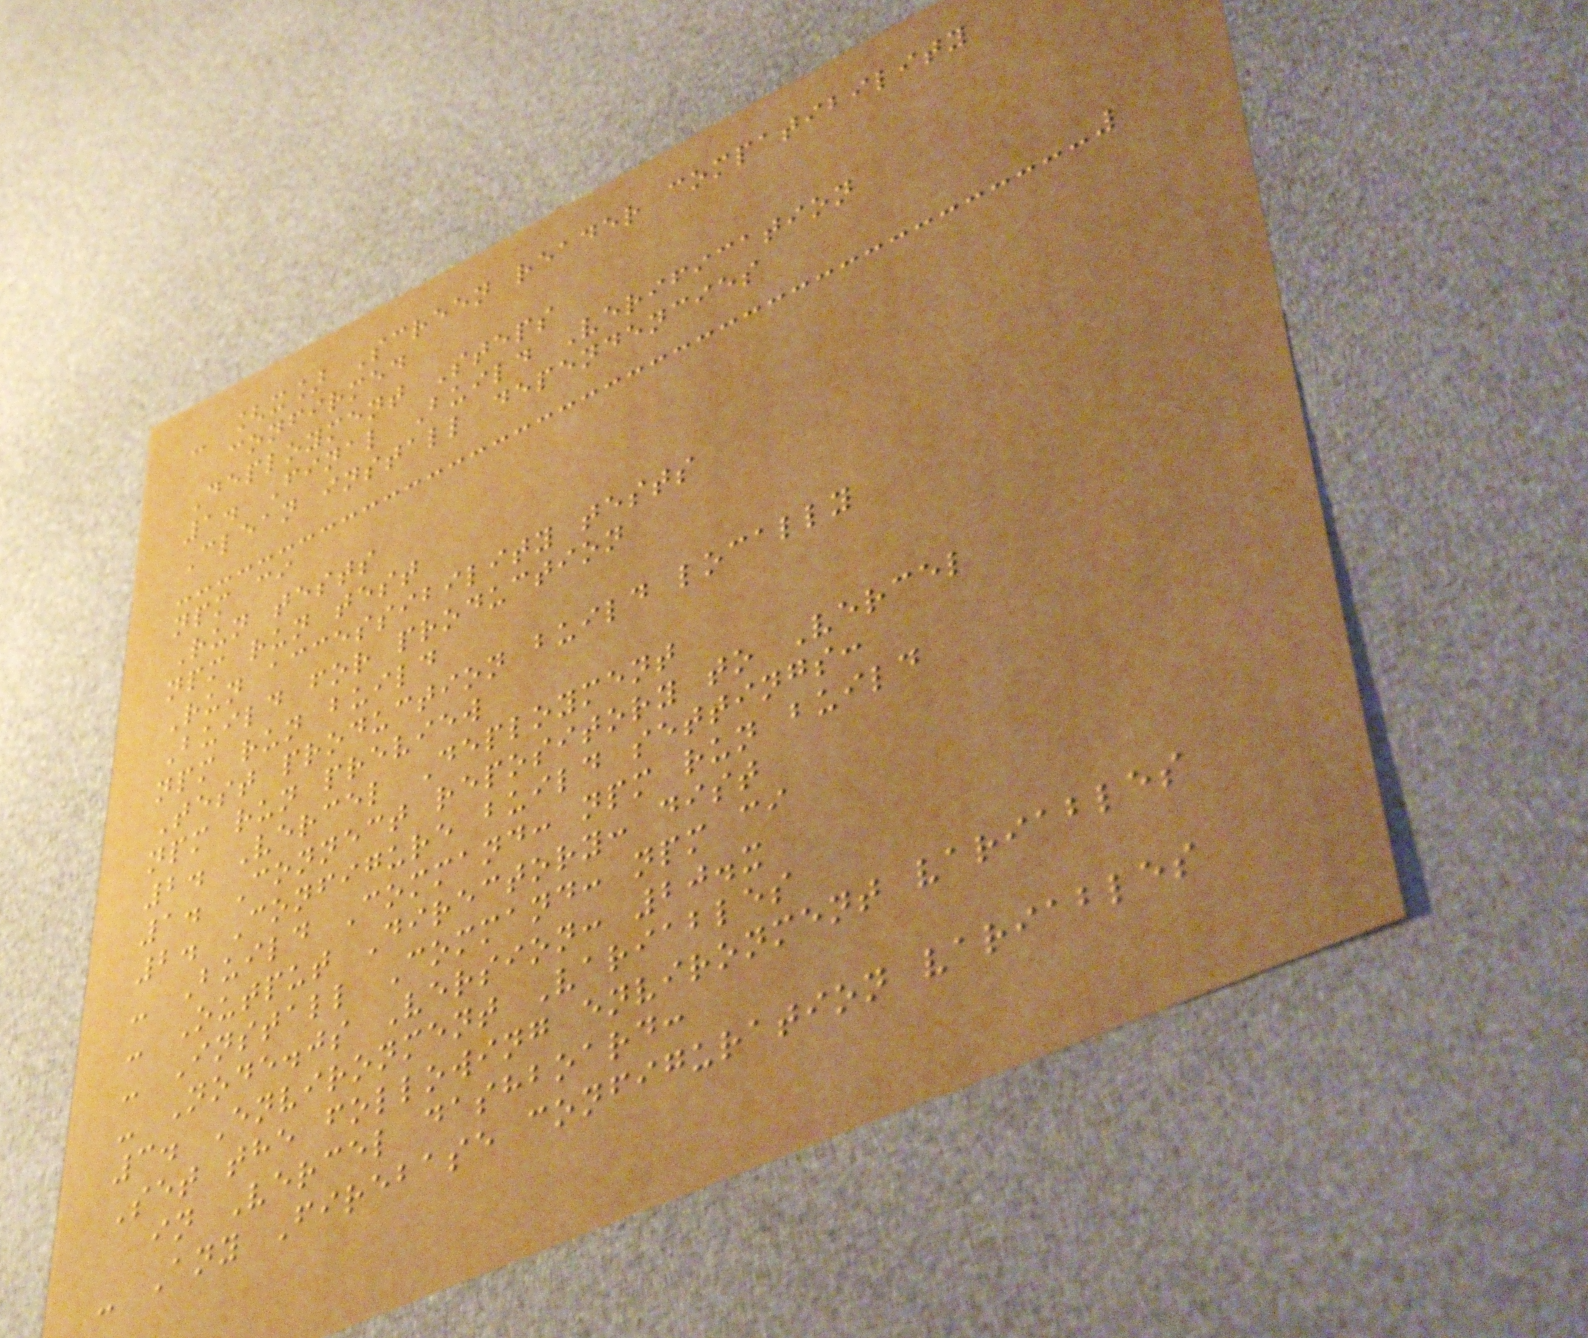- [x] Screen reader compatibility
confirmed
Deployment Steps
1. Final Build Verification
Clean install dependencies
npm ci
Run tests
npm run test
Run accessibility tests
Build for production
npm run build
Test production build locally
npm run preview
2. Vercel Deployment
1. Connect repository to Vercel
2. Configure build settings:
- Build Command: npm run build
- Output Directory: dist
- Install Command: npm ci
- Node.js Version: 20.x
3. Environment Variables
Set the following environment variables
in Vercel dashboard:
- Any Firebase configuration variables
